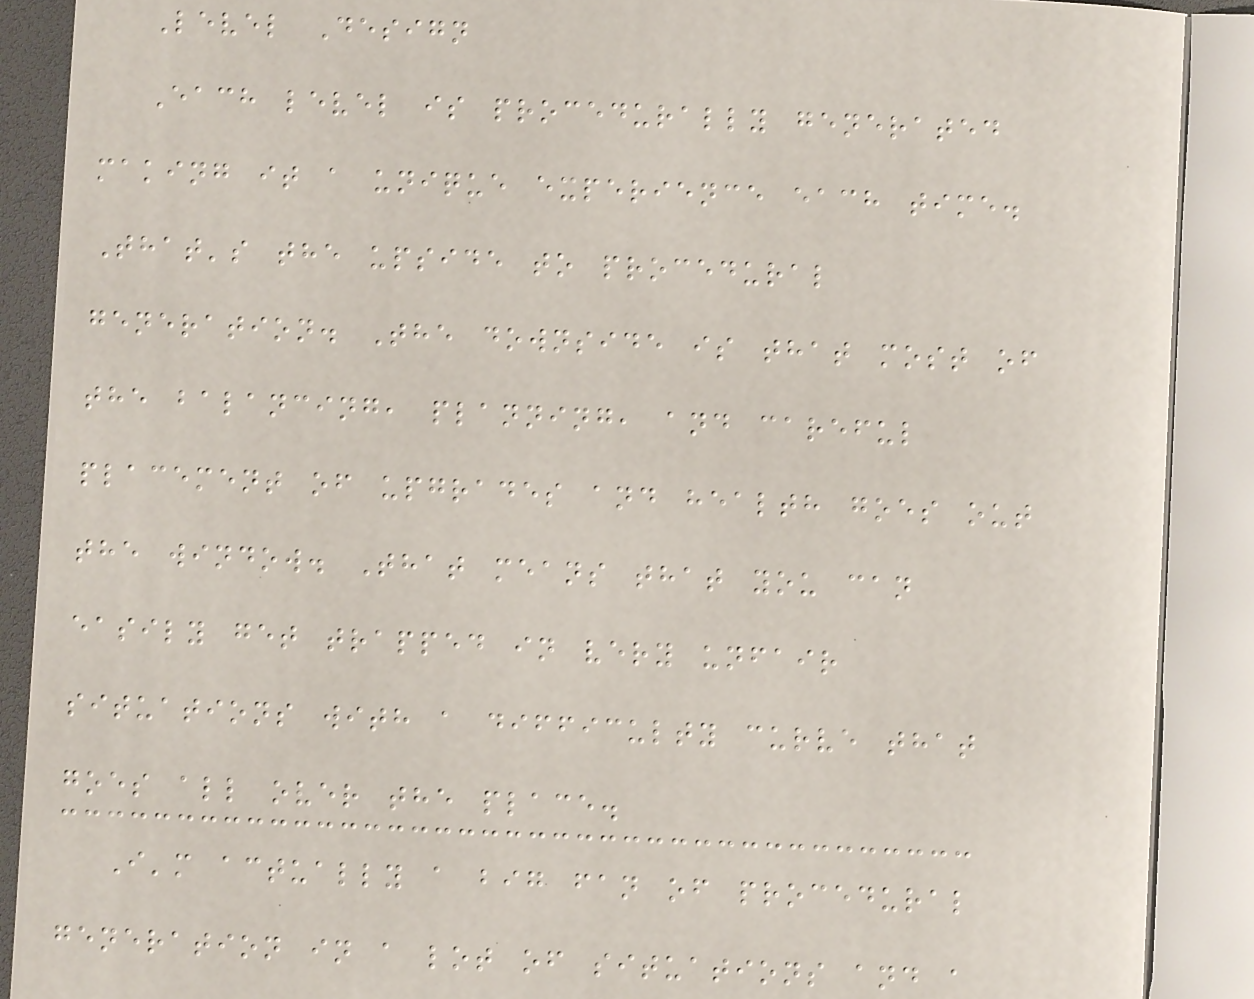Level Design
Each level is procedurally generated
making it a unique experience each time.
That's the upside to procedural
generation. The downside is that most of
the balancing, planning, and careful
placement of upgrades and health goes out
the window. That means that you can
easily get trapped in very unfair
situations with a difficulty curve that
goes all over the place.
I'm actually a big fan of procedural
generation in a lot of situations and a
